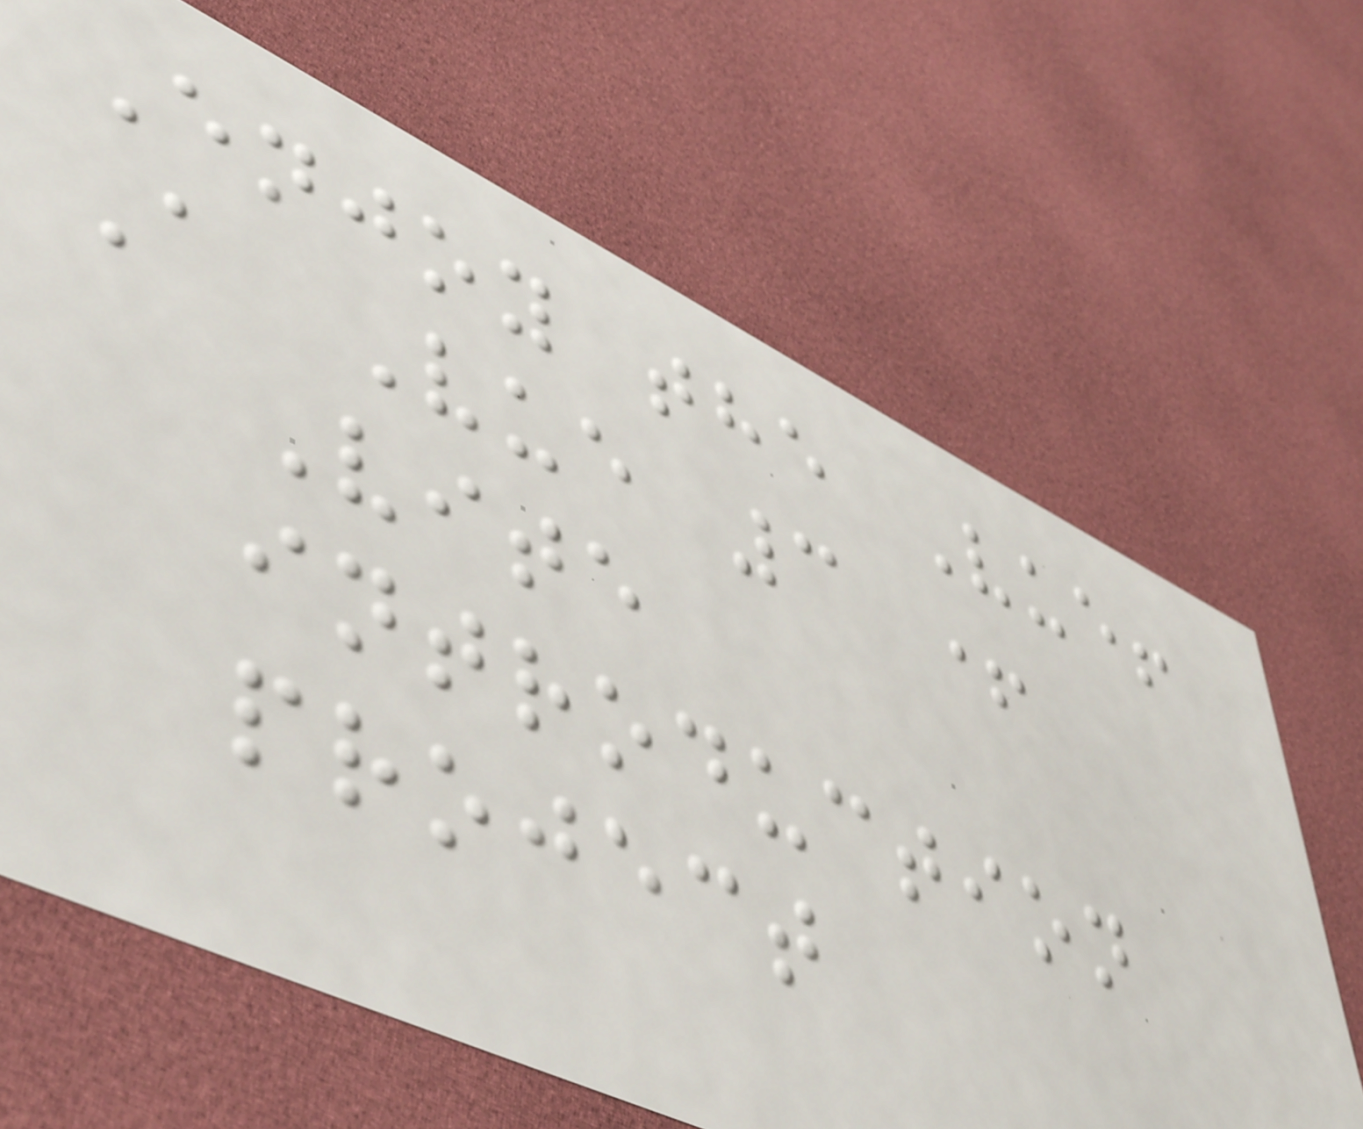Enjoy the Vue!
A Vue 3 +
Vite
introduction
project
